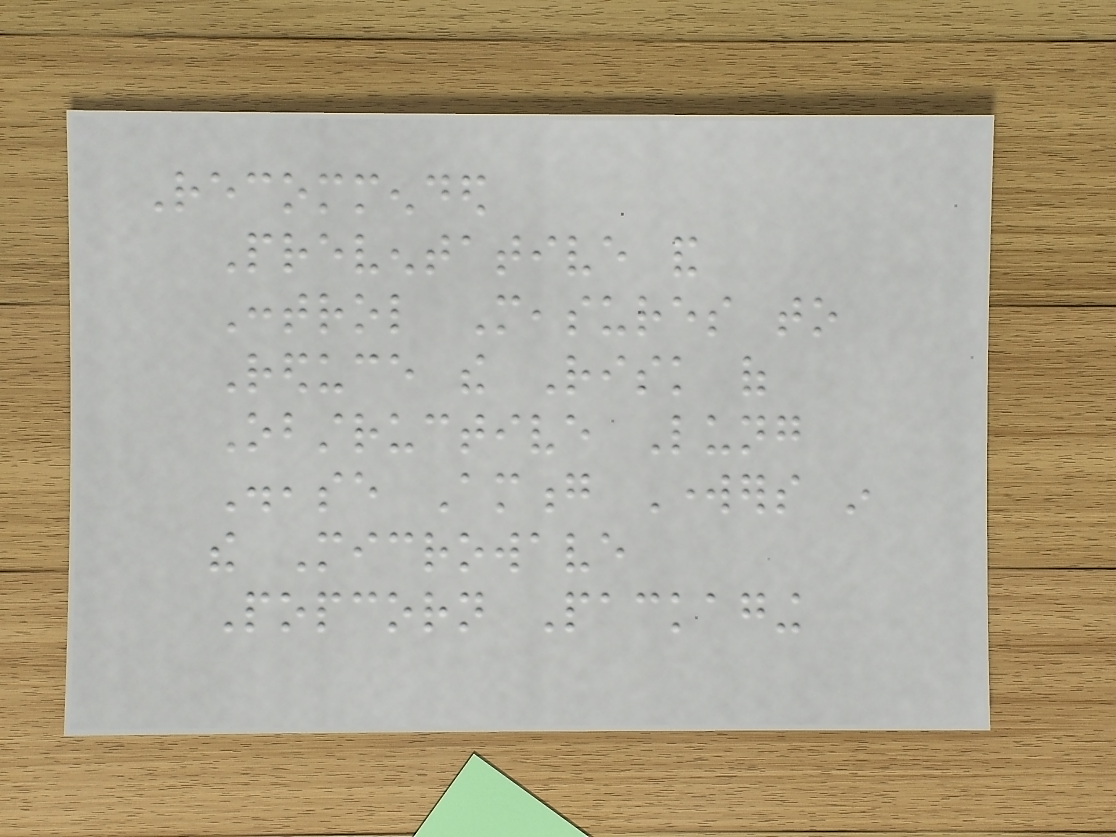Recommended
Preventative and
Control Measures to
Reduce the Risk of
Obstructive Lung
Disease Among Workers in
the Microwave
Popcorn Packaging
